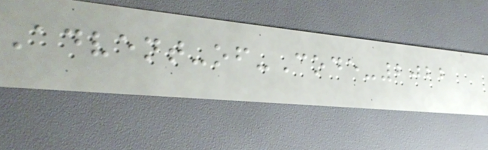Advent-of-Code-2022
